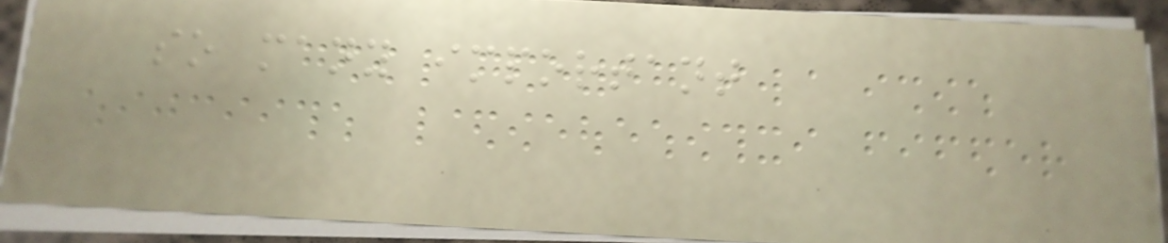so many important
